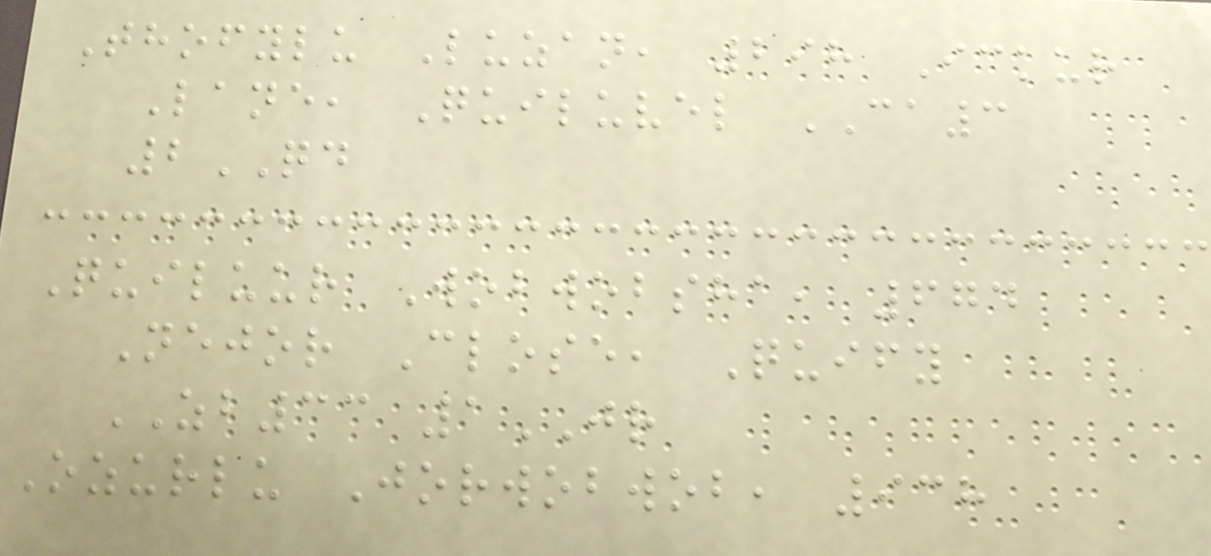Thofylu Luzan, 298 Ickur
Lane, Quiluvel CA3
2QD
Quiluur Wobwobsha, 674
Nejor Close, Quify
ZB33 1JR
Ozurlu Jorwobwob, 938
